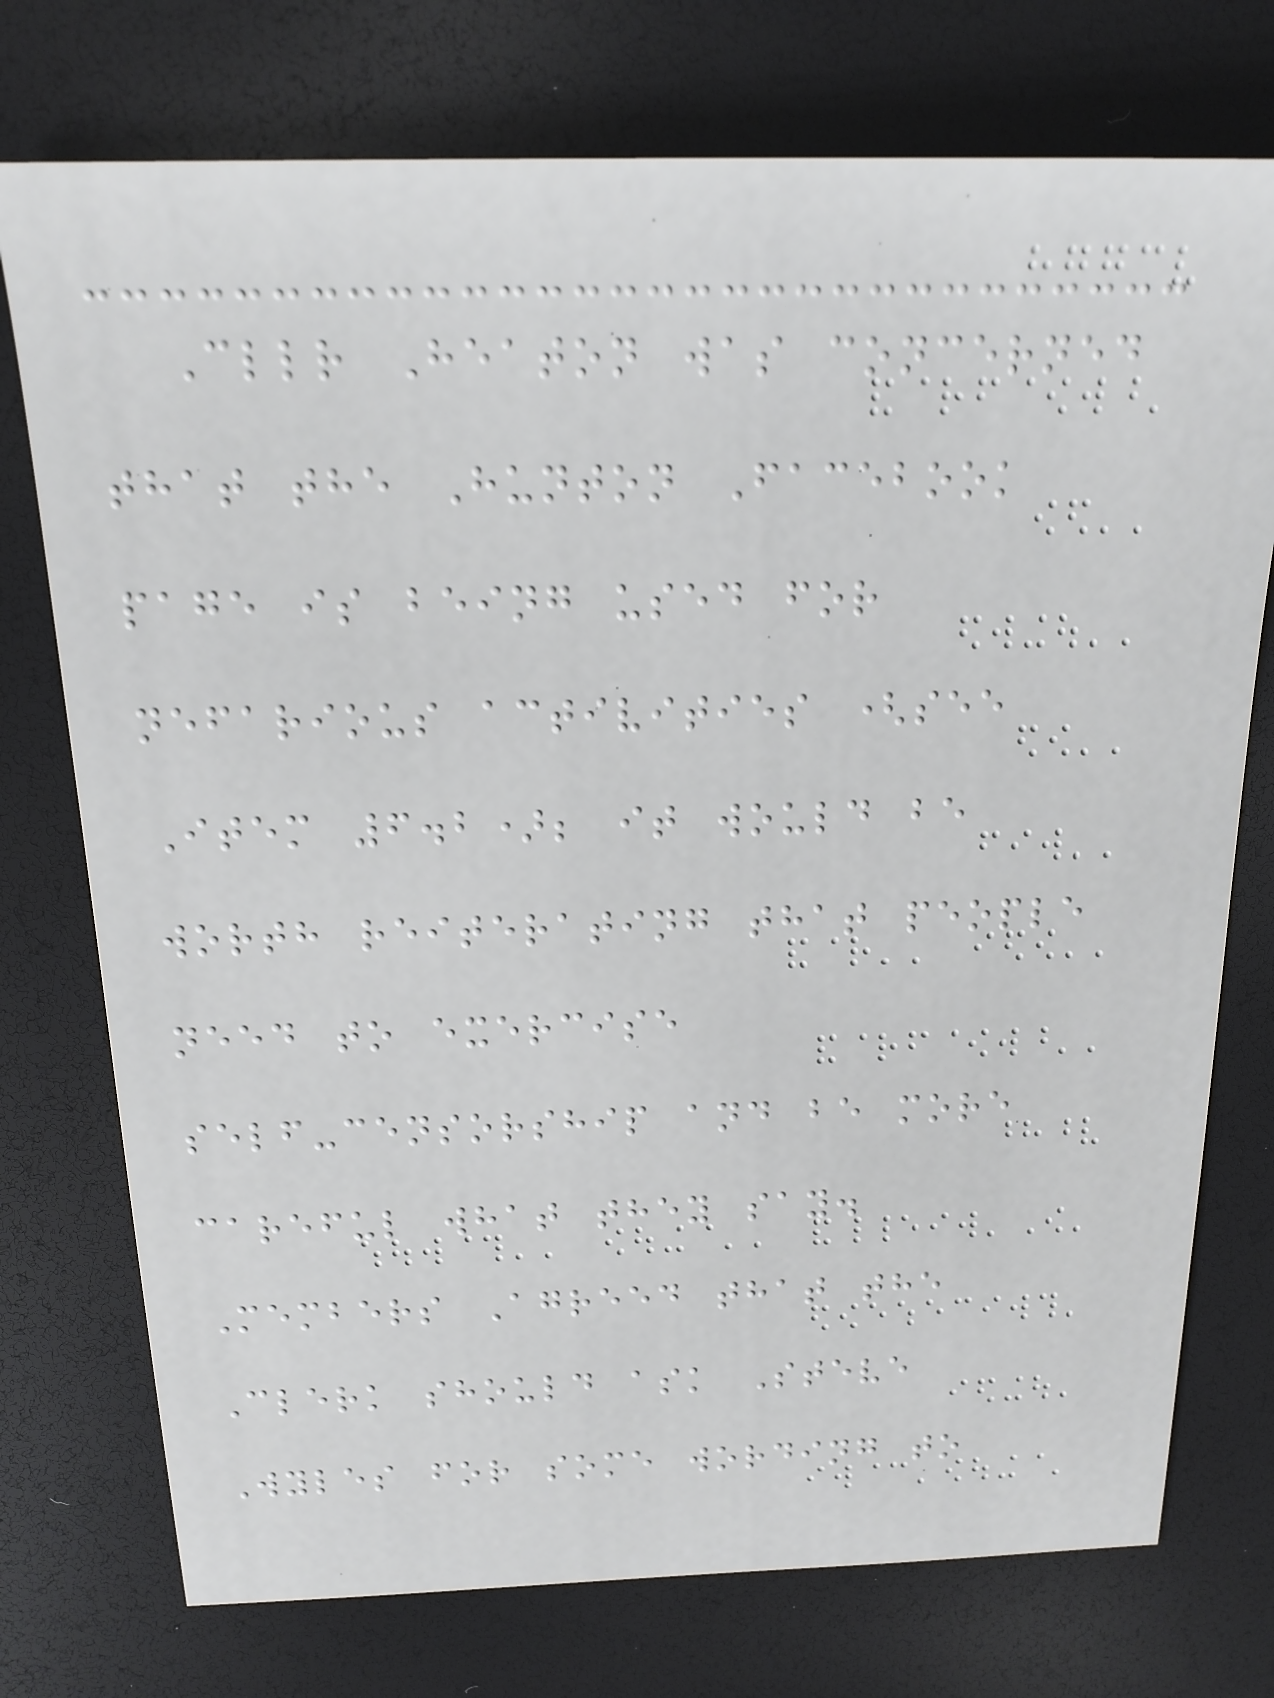Cllr Heaton was concerned
that the Hunton Facebook
page is being used for
nefarious activities (see
Item 6.2); it would be
worth reiterating that people
need to exercise
self-censorship and be more
careful what they say.
Members Agreed that the
Clerk should ask Steve
Wyles for some wording to
